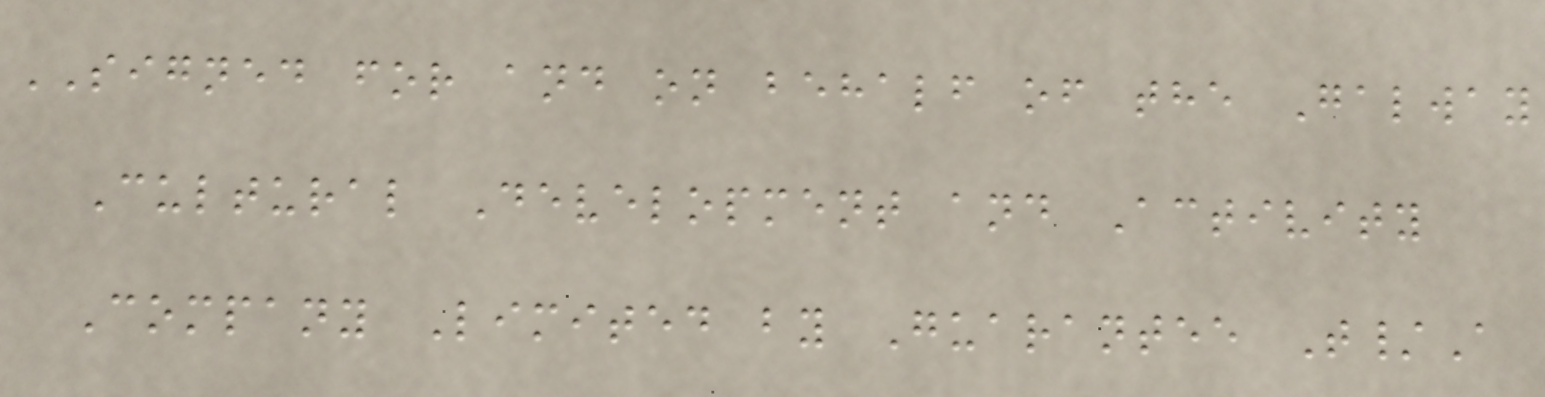SIGNED for and on behalf of the Galway
Cultural Development and Activity
Company Limited by Guarantee T/A
